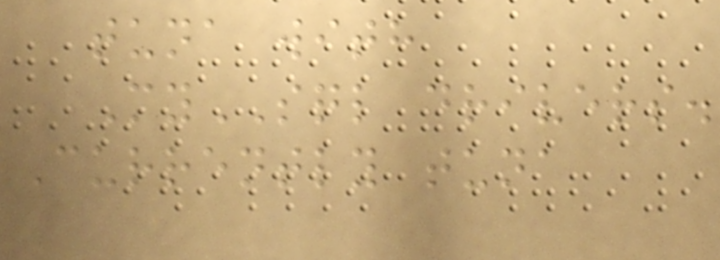tuna with
MySQL drivers.
Currently tuna
